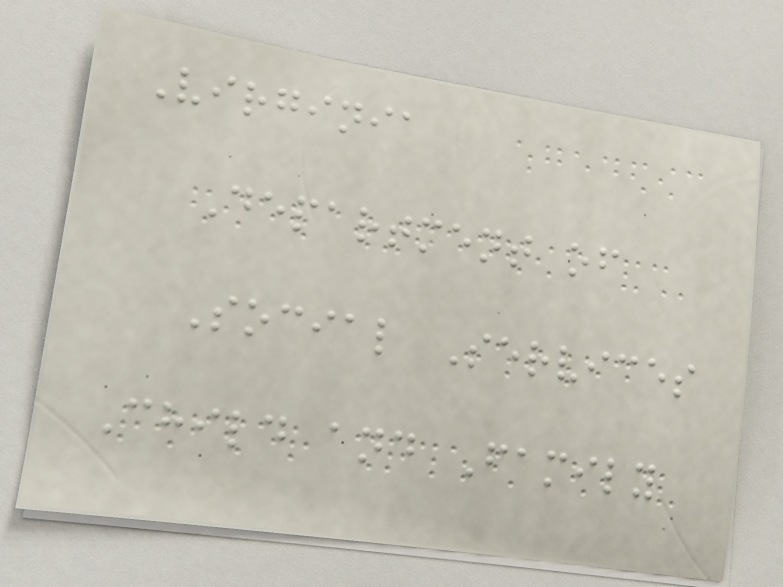Virginia
Department of
Social Services
Child and Family
